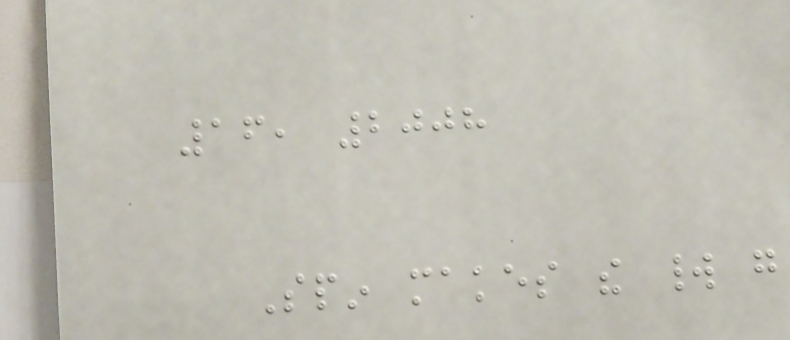16, 2008
Spin makes the world go
